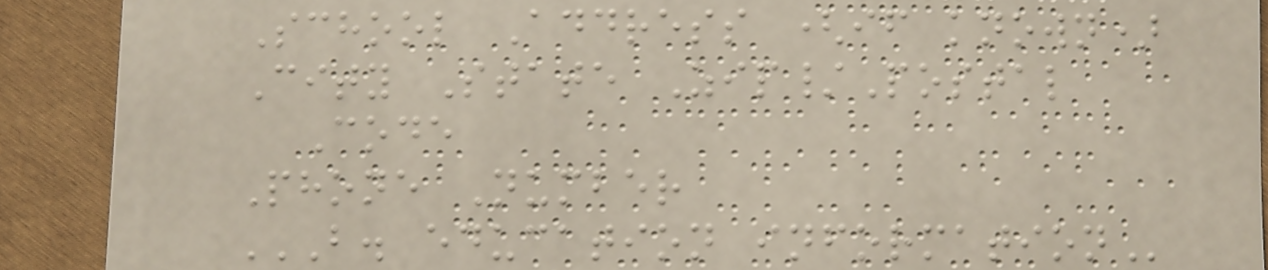School Address (if known)
City State Zip/Postal
Code
Phone Number
B. EDUCATION INFORMATION
